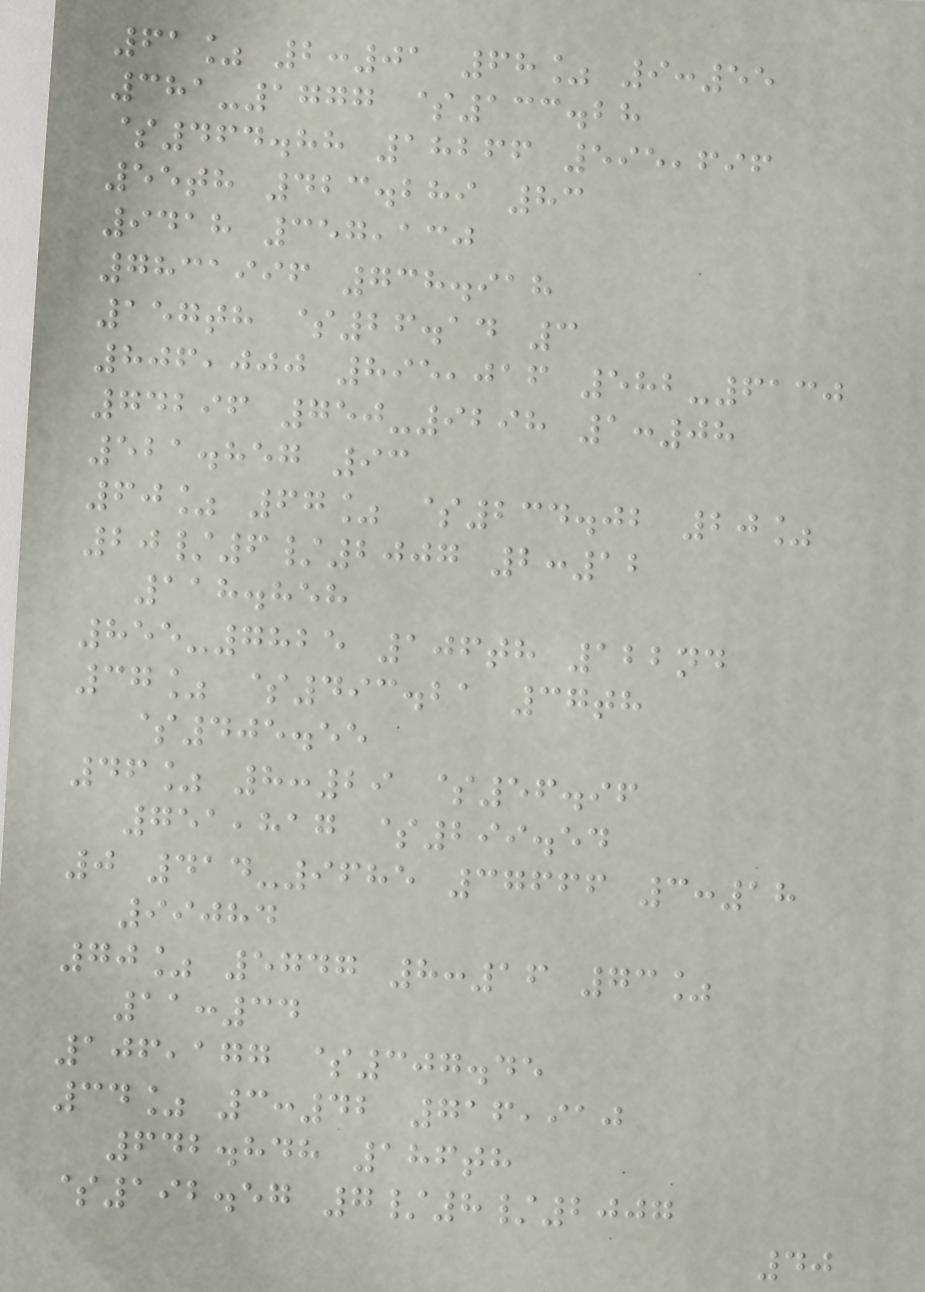61% 2:01 68% 9:55
381-1777 $133.28
$464.88 18266 595,696
55th 423.289 83
9418 357,130
7831996 738.918
157th $26.14 3
806,000 895,016 582-6130
74296 750-9298 1:08
521.857 93
60% 67% $234.02 20%
20/6/2007 2:12
118.858
855-7825 106th 122nd
37% $493.21 37th
$405.55
46% 8:29 $56.96
751,817 $299.54
0 414-9685 37666 3:18
99084
70% 5747 8:16 73%
11:34
106,177 $307.45
34% 3:42 716,910
642.848 186th
$192.57 7/8/2007
40
